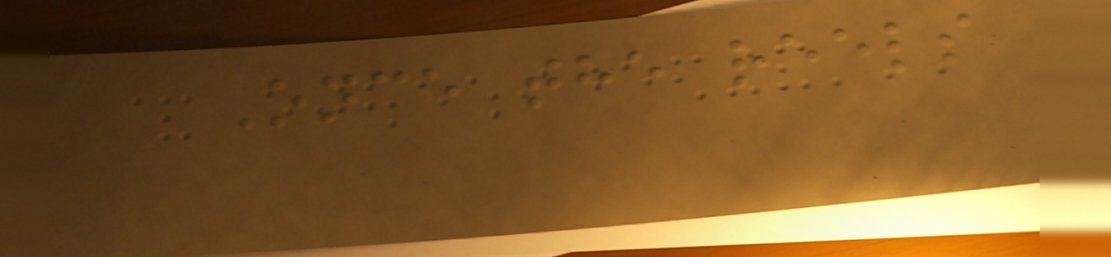Once the reels
